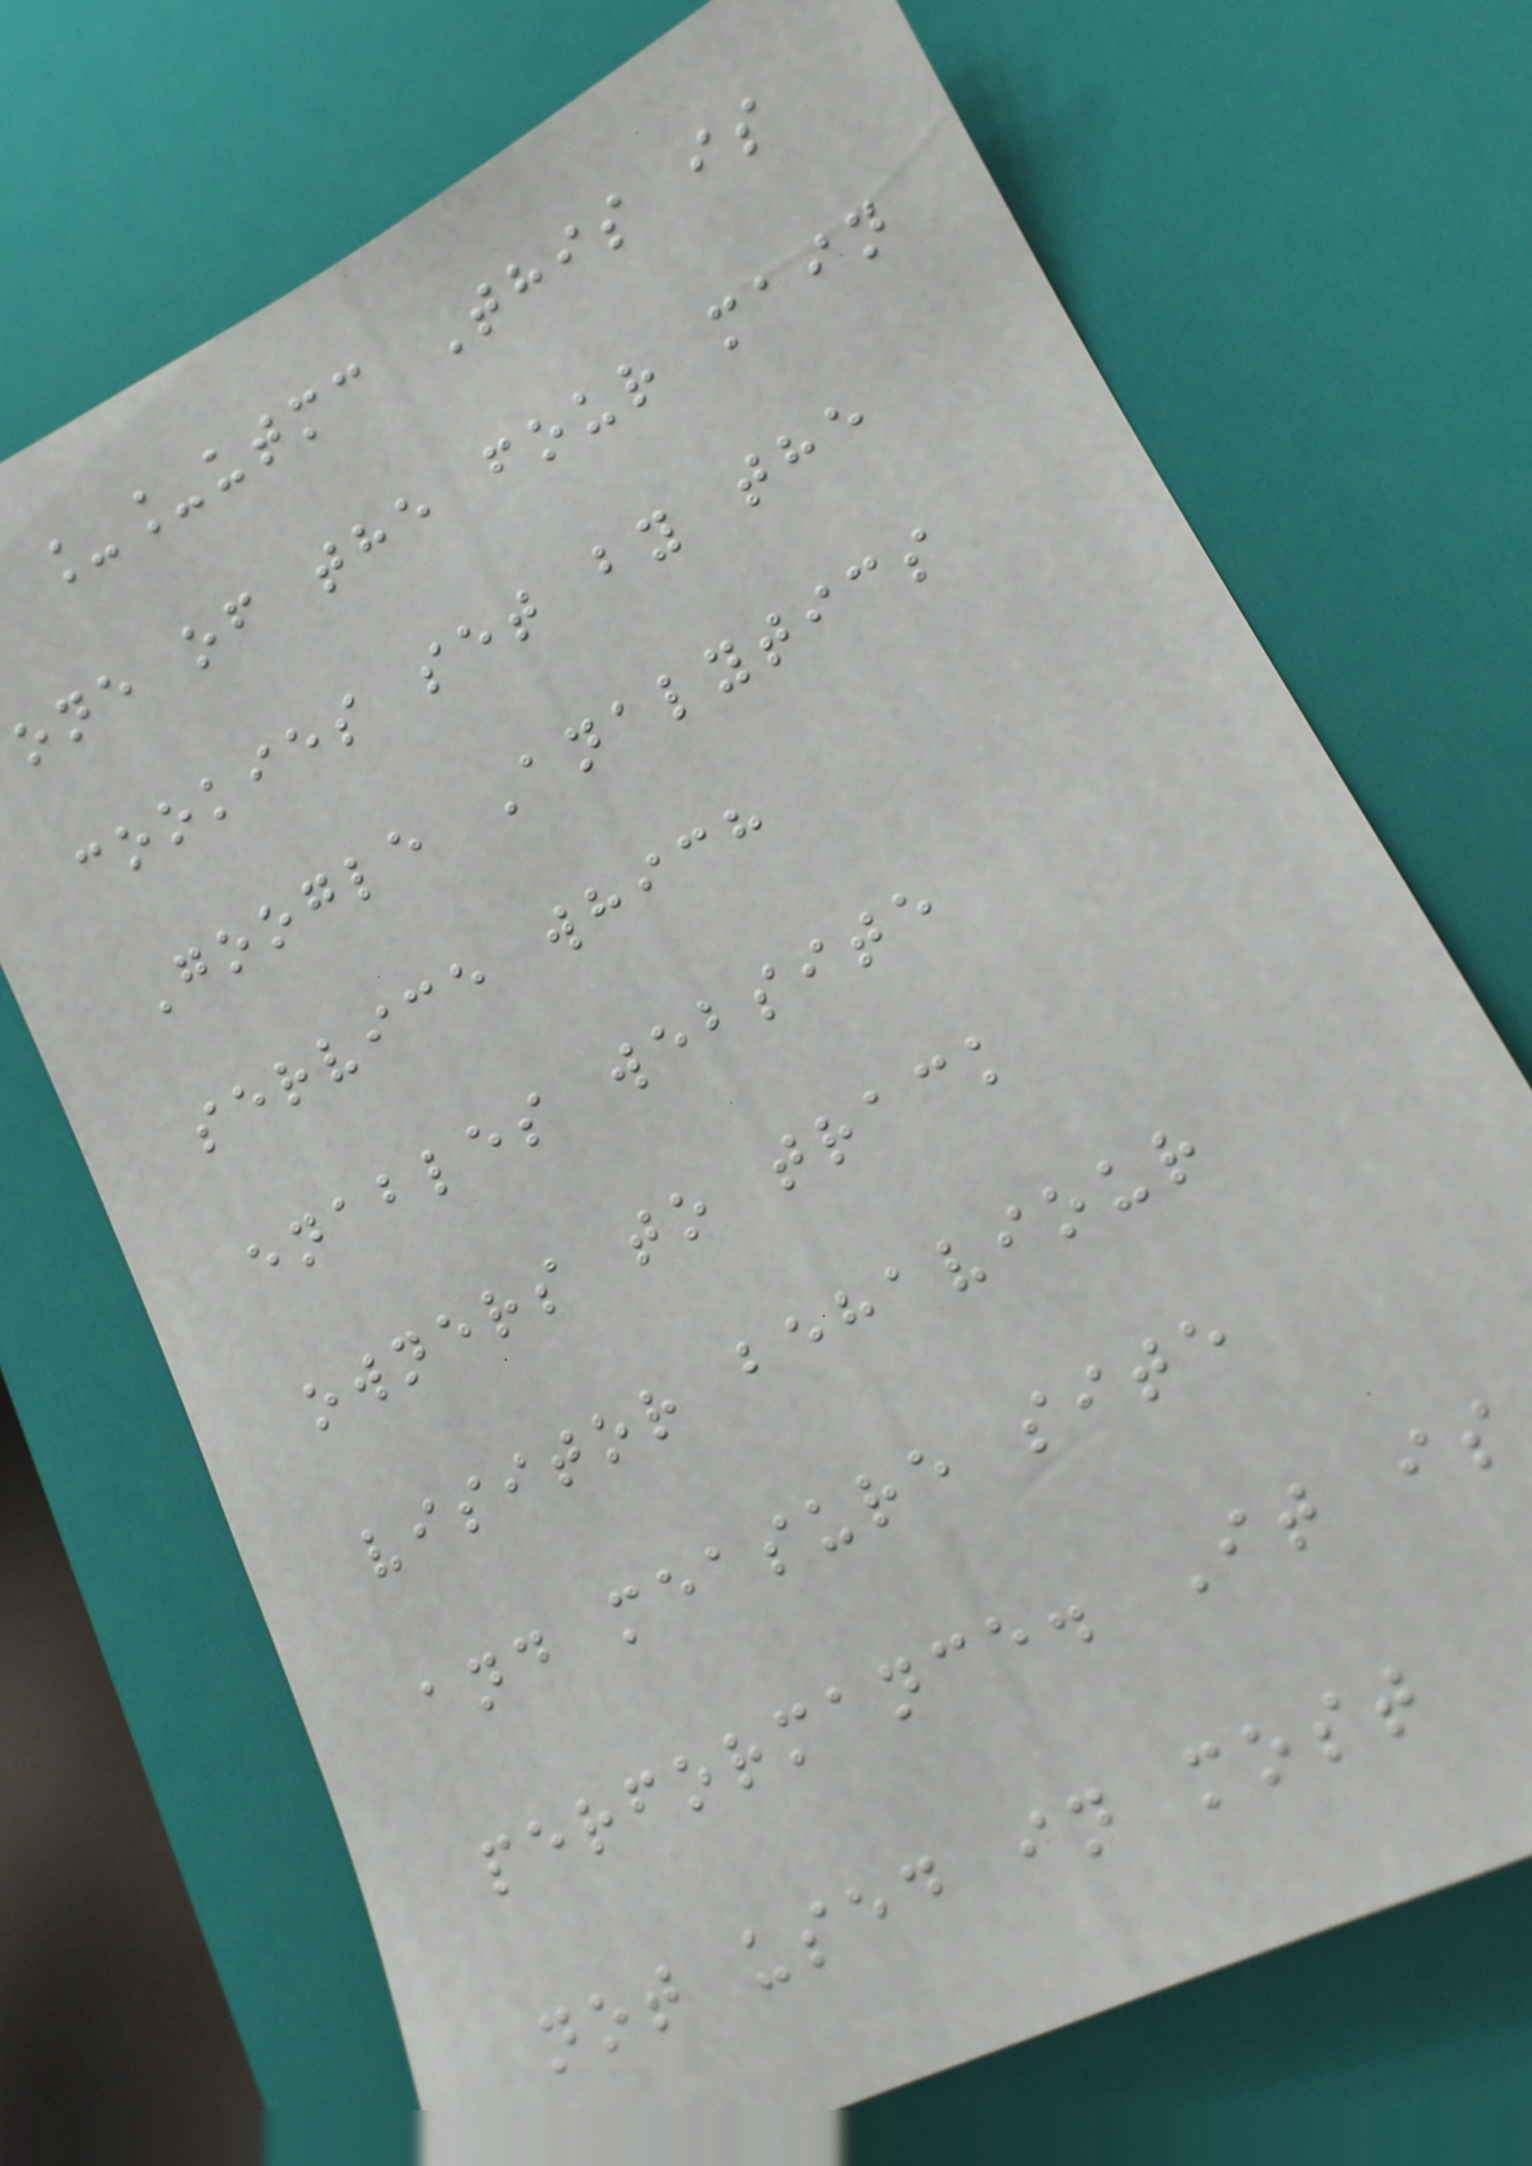__utmc This is
one of the four main
cookies set by the
Google Analytics
service which
enables website
owners to track
visitor behaviour
and measure site
performance. It is
not used in most
